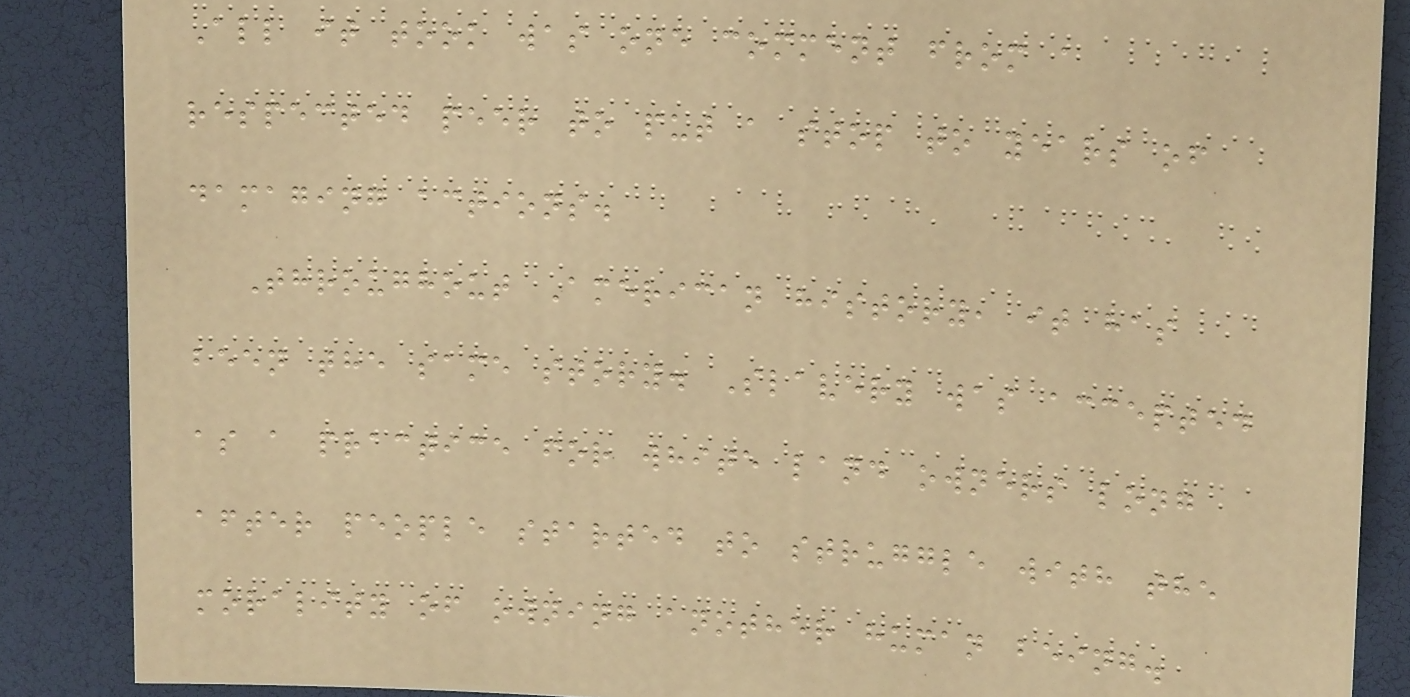All it took was one comment from a
respected peer to put a stop to years of
damaging actions.
Throughout American history, it has
been the same story. Slavery was accepted
as a practice for white land owners long
after people started to struggle with the
morality of owning another human being.
